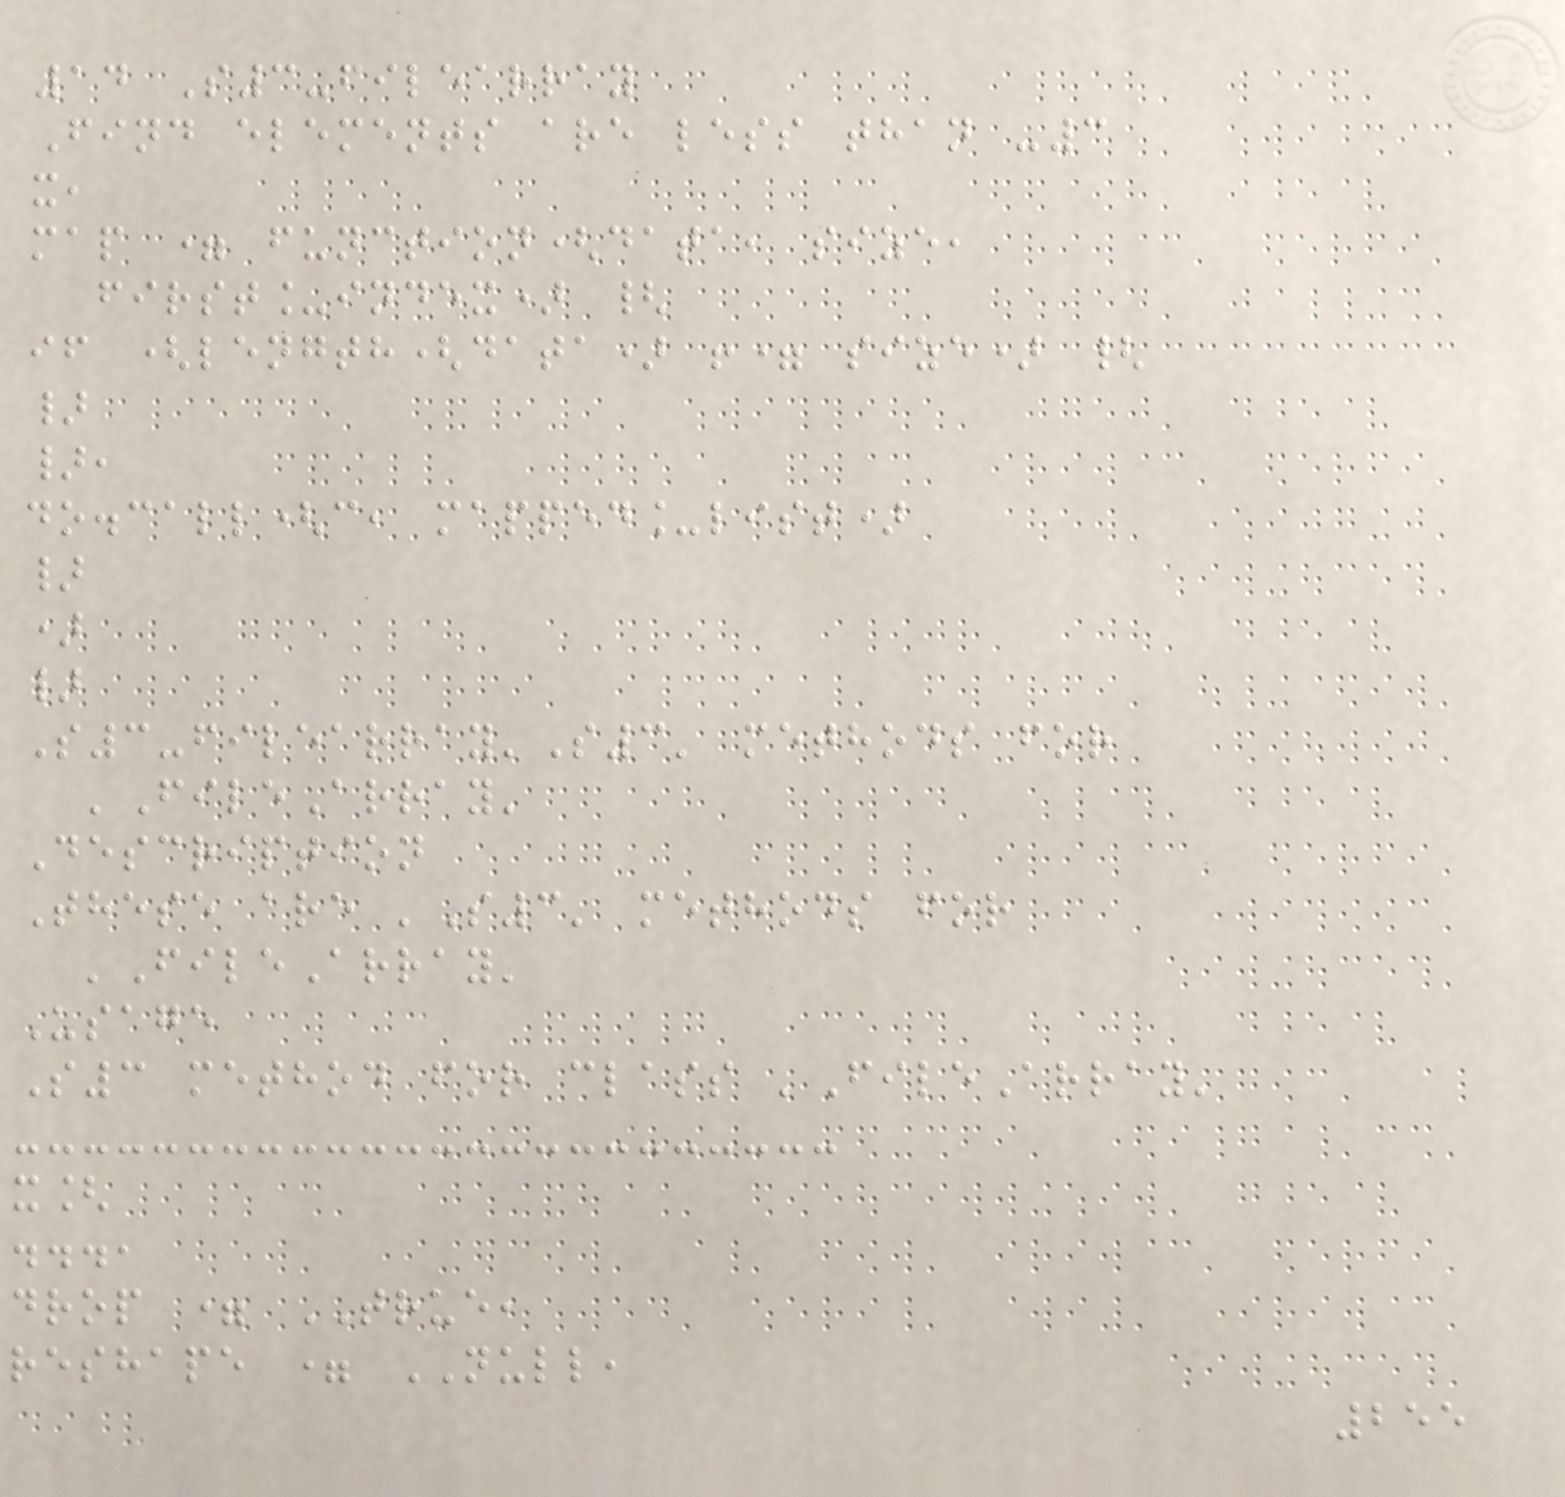14 S3-filearray
Find elements are less than -3
x,
map = function(data, size,
first_index) {
if (length(data) != size) {
}
},
do.call(c, mapped_list)
}
)
}
S3-filearray'S3' methods for
'FileArray'
Description
These are 'S3' methods for
'FileArray'
Usage
S3 method for class 'FileArray'
x[
...,
drop = TRUE,
reshape = NULL,
255
